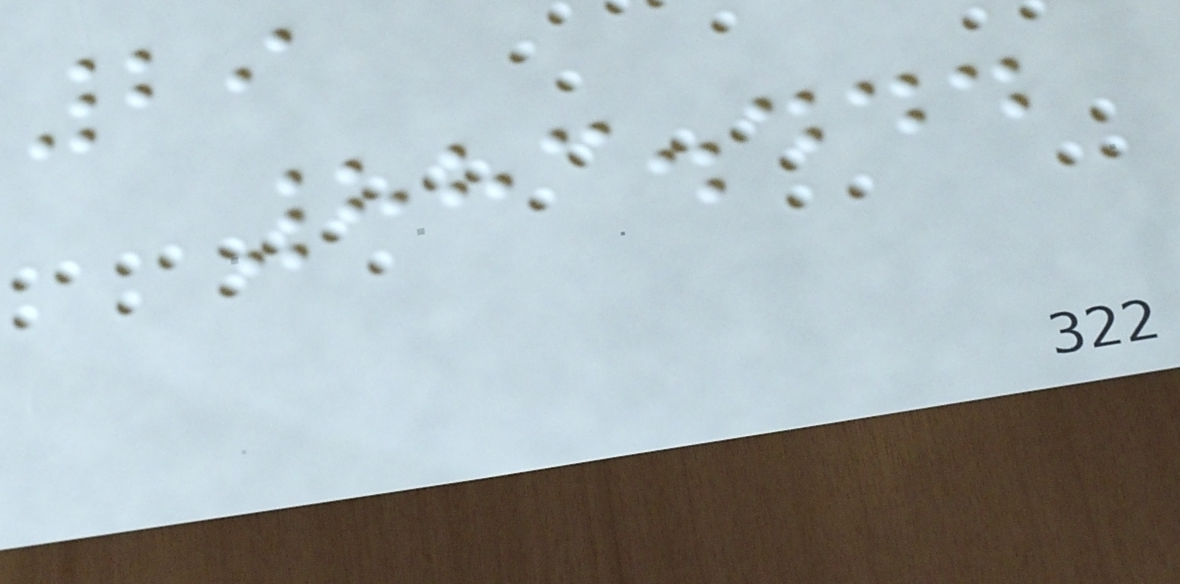29
883.444
